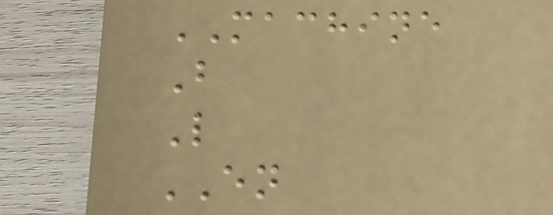MACHINE
B
L
EN
